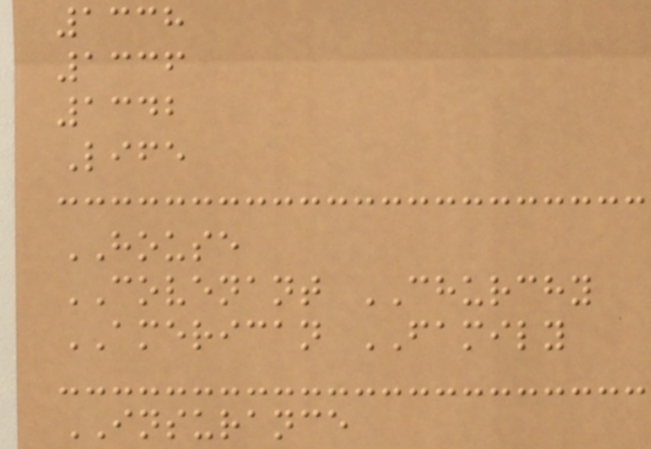1338
1336
1342
Life
HOUSE
COVENANT CHURCHY
AMERICAN FAMILY
INSURANCE
